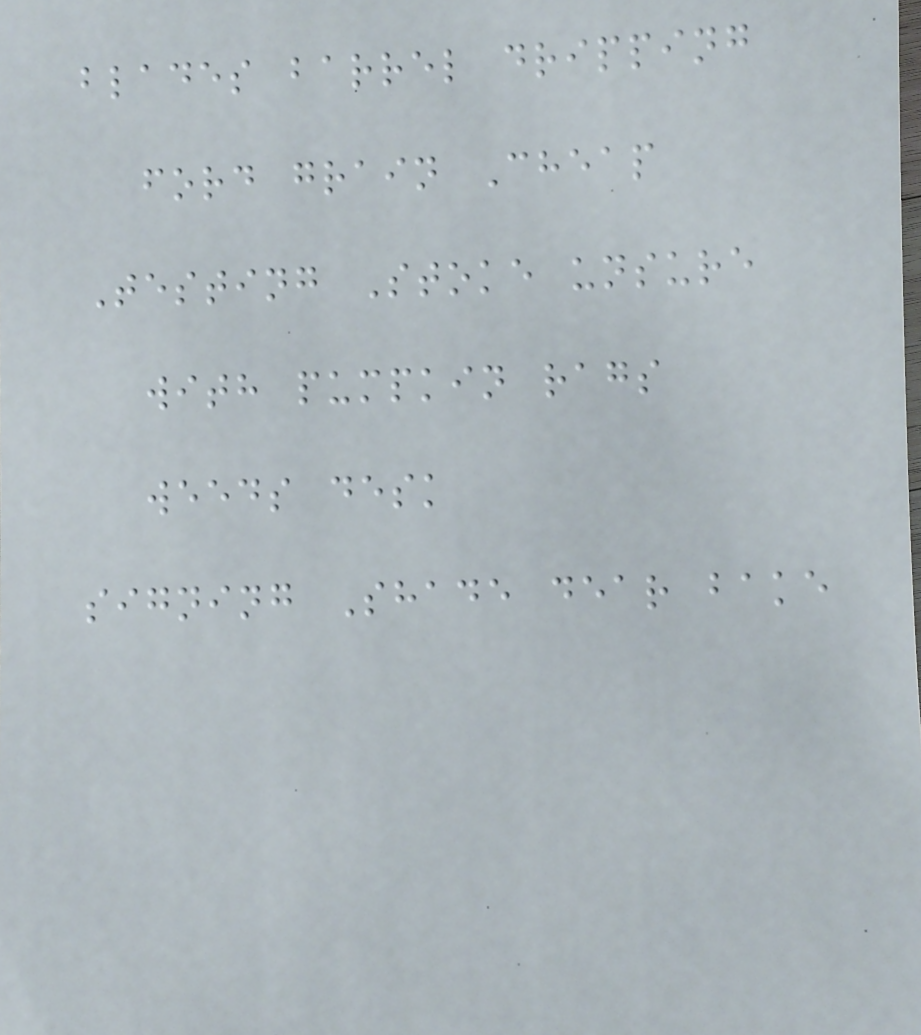blades barrel dripping
ford grain Cheap
Testing Stoke unsure
with pumpkin rags
weeds desk
signing Shade dear bake
